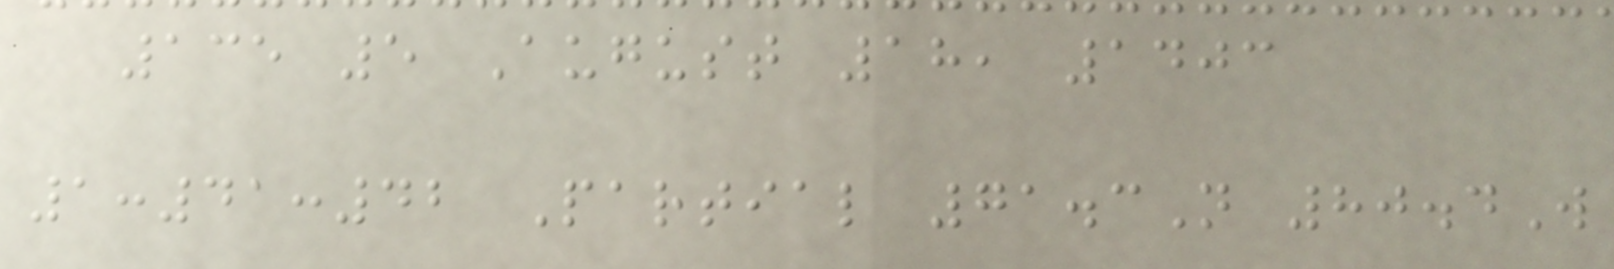135 5 August 18, 1403
1:41:42 Partial 71.3N 80.4W
